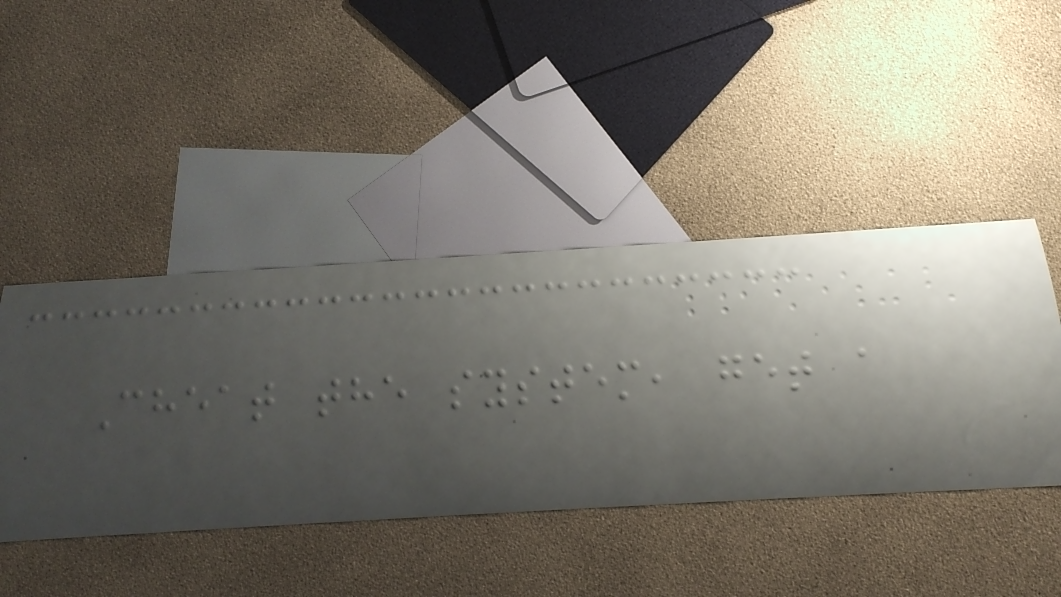Cheat the system, get a
